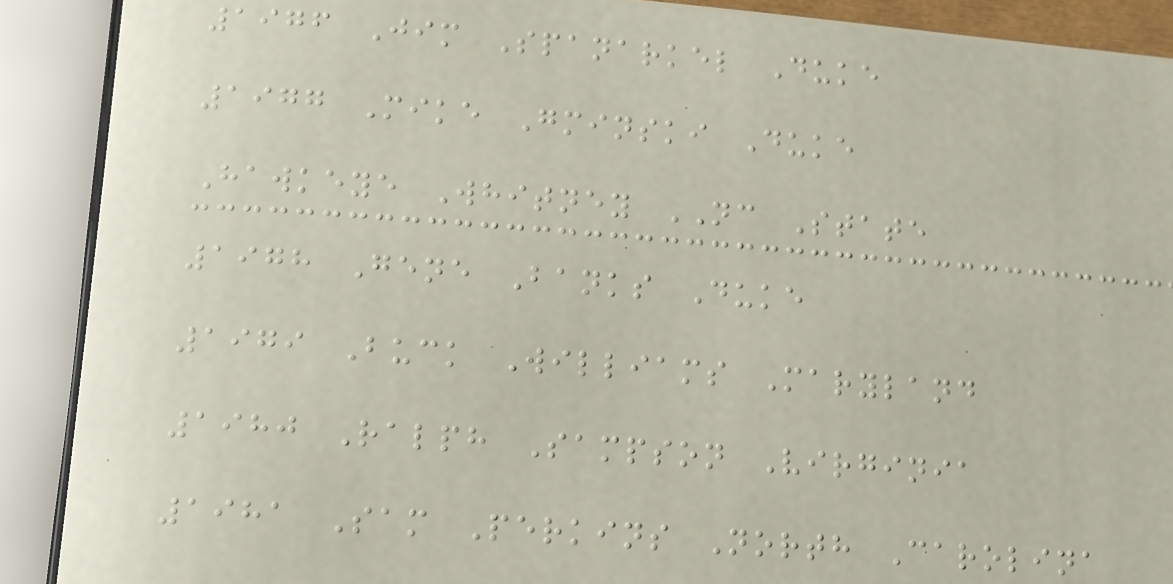1976 Jim Spanarkel Duke
1977 Mike Gminski Duke
Hawkeye Whitney NC State
1978 Gene Banks Duke
1979 Buck Williams Maryland
1980 Ralph Sampson Virginia
1981 Sam Perkins North Carolina
